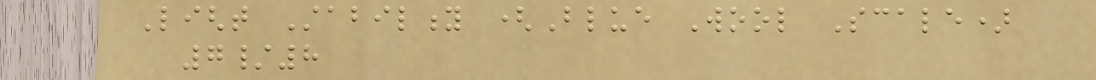Light Stability (Blue Wool Scale)
7/8
